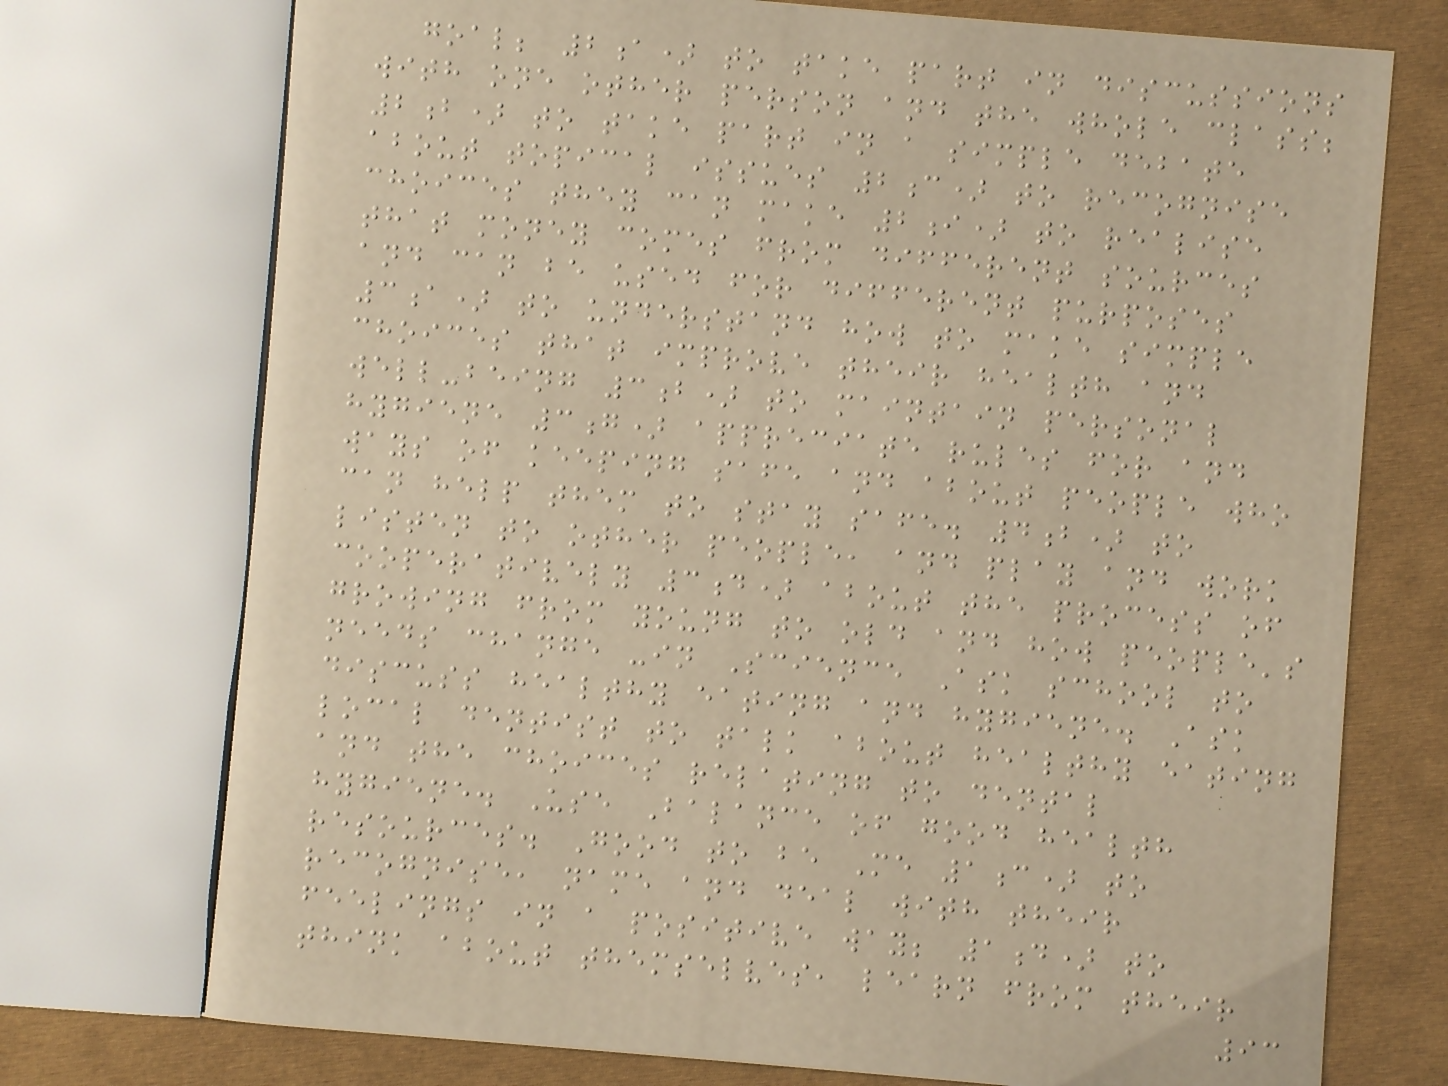goal; 2a) to take part in discussions
with one other person and the whole class;
2b) to take part in a simple debate
about topical issues 2c) to recognise
choices they can make 2i) to realise
that money comes from different sources
and can be used for different purposes
3a) to understand how to make simple
choices that improve their health and
well-being 3b) to maintain personal
hygiene 3g) appreciate rules for and
ways of keeping safe and about people who
can help them to stay safe. 4b) to
listen to other people, and play and work
cooperatively 3d) about the process of
growing from young to old and how people's
needs change -in Science Ask school to
discuss healthy eating and hygiene. Ask
local dentist to talk about healthy eating
and the choices relating to dental
hygiene. Use Balance of good health
resources. Good to be Me 1c) to
recognise, name and deal with their
feelings in a positive way; 1d) to
think about themselves, learn from their
93
